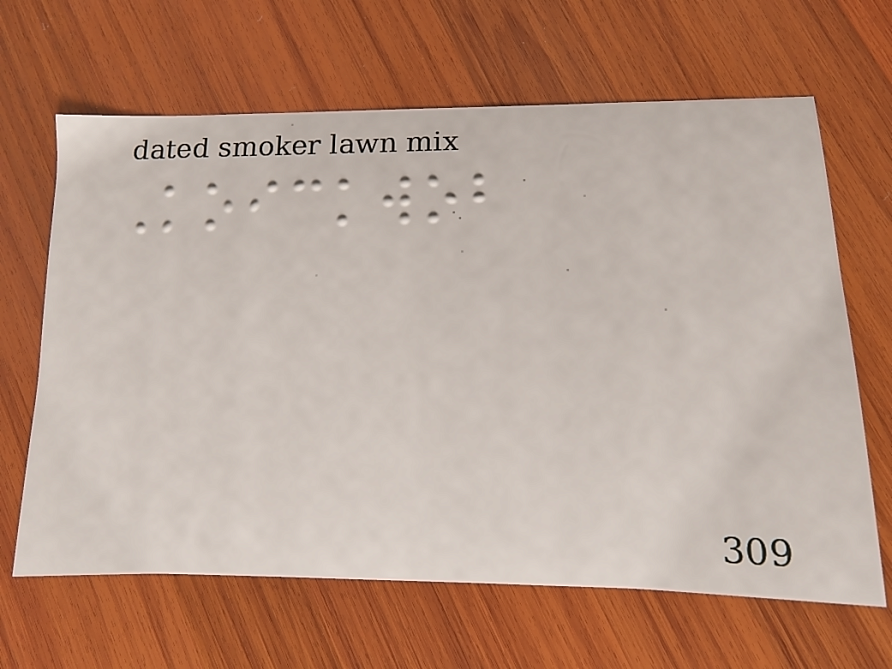Koickwob
